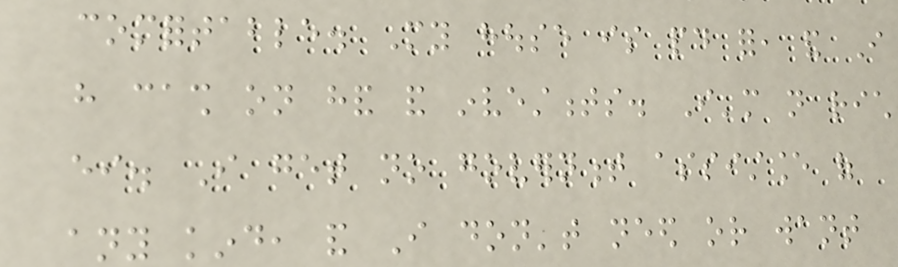comfortable. My house is paid for, and I
have cash on hand and investments. I'm not rich
either. I get no government assistance of
any kind, and I don't need or want
